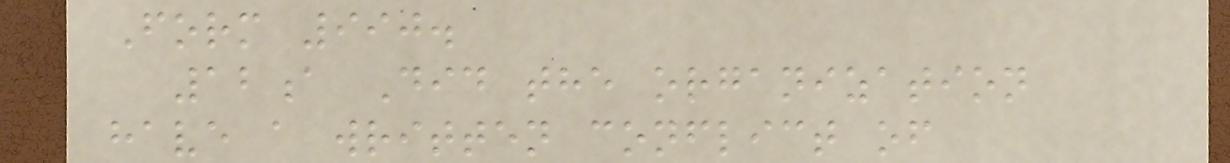Form 990.
12a Did the organization
have a written conflict of
